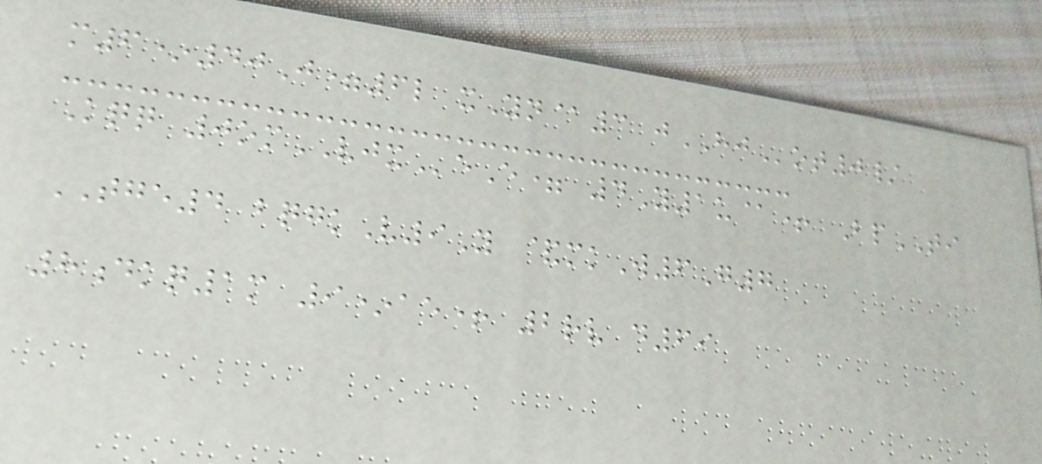m6*40J=6l xYn@3 jHJot0/
Kqq 0omVJXeE= 4Y1u@+ BpTI
TGE4 bqgkV9Y &mkW6G7
8dkq1m 9*ae+ 2rv d69
